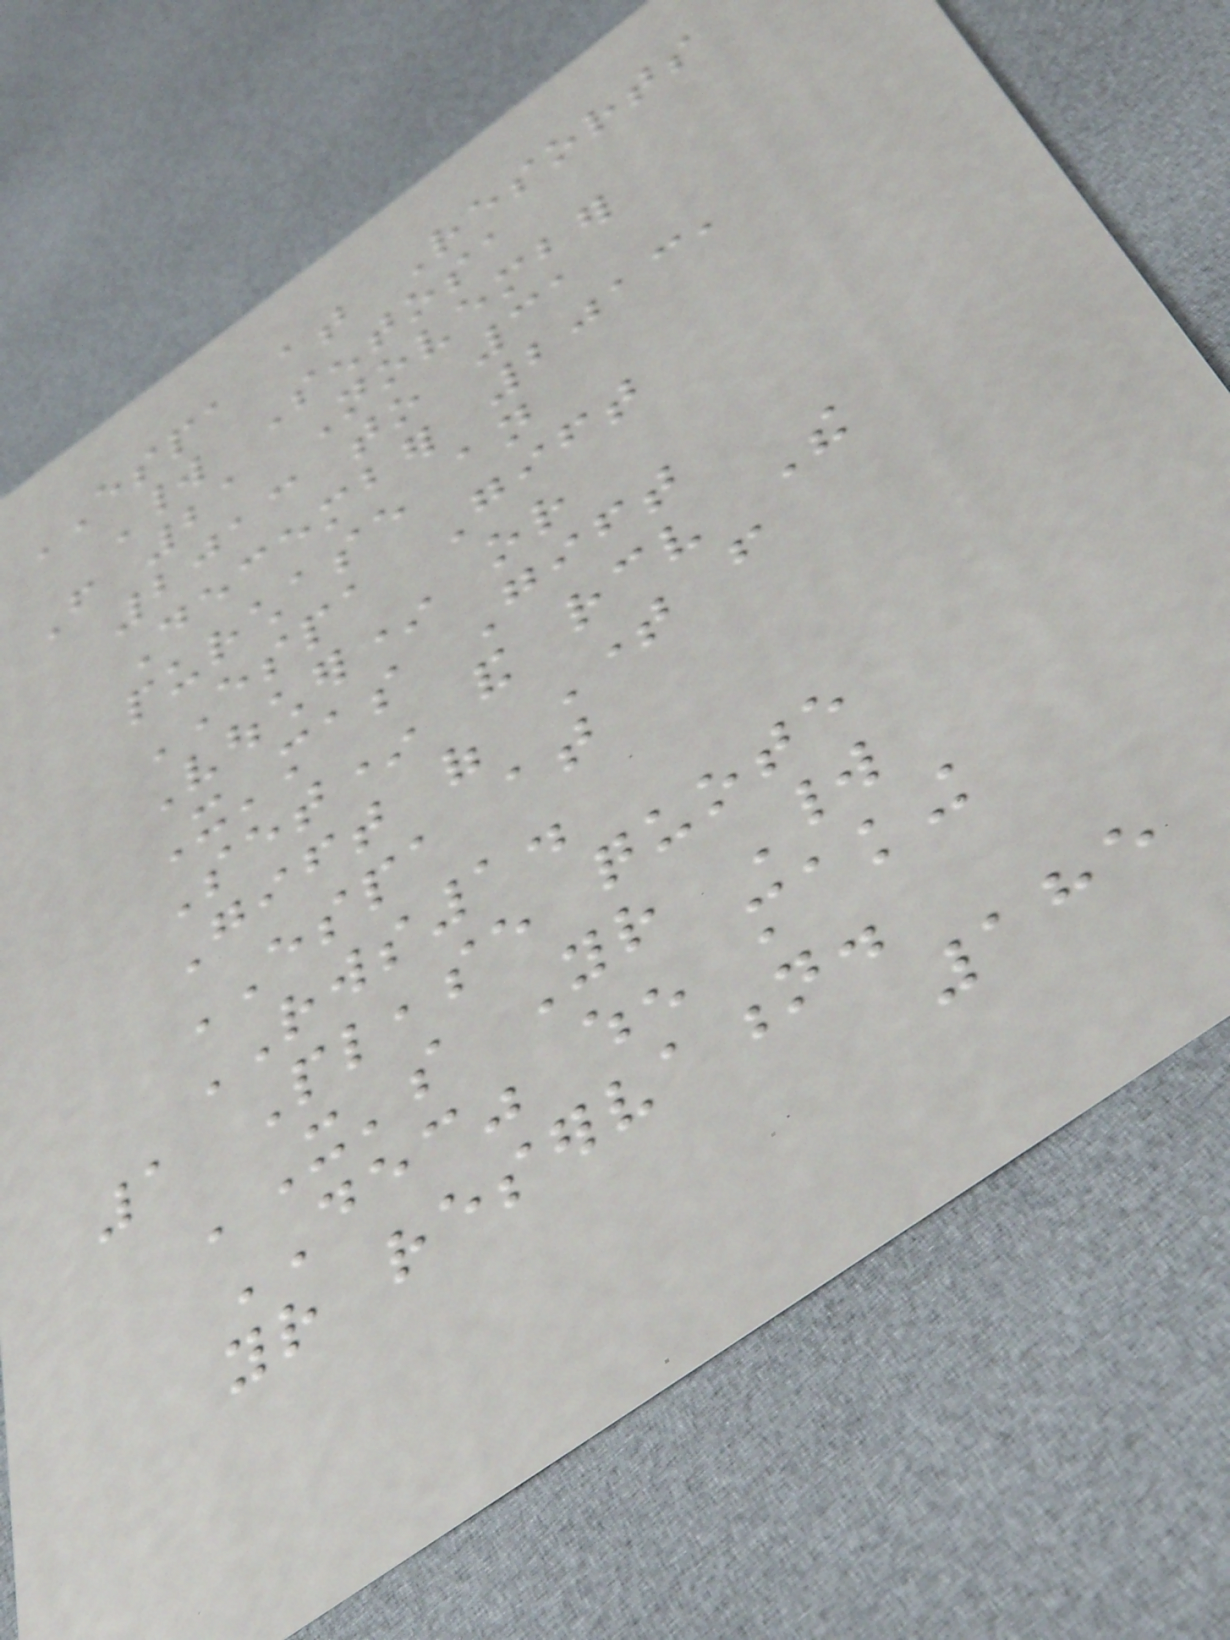ESPA at Resorts
World Sentosa
From 21 November
2013 to 31
December 2013,
purchase an
ESPA Gift
Voucher* or
X'mas Gift
Set* and receive The
Gift of Time from
ESPA at
RWS1.
1 Please quote
'It's Your World
DEC" when making
your reservation.
185
